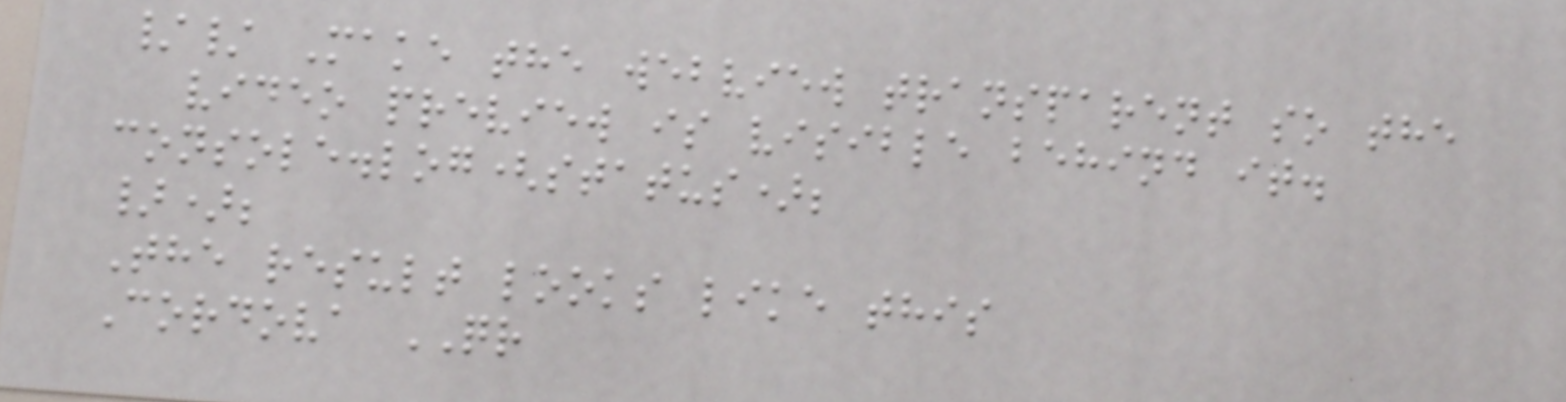// Make the webview transparent so the
video preview is visible behind it.
console.log(status);
});
The result looks like this
Cordova QR
